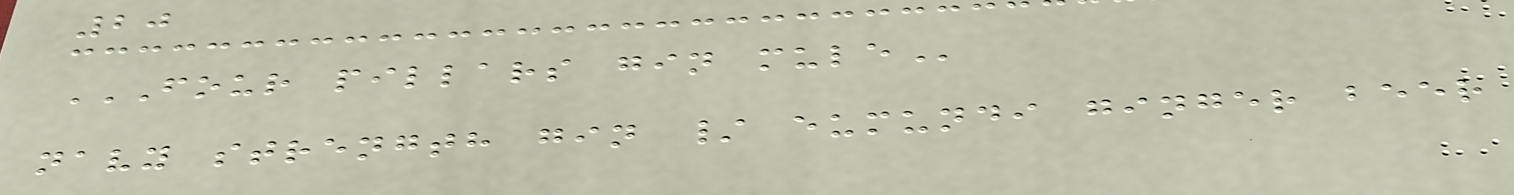20
FOUR PILLARS GIN MULE
navy strength gin / eumundi ginger beer
